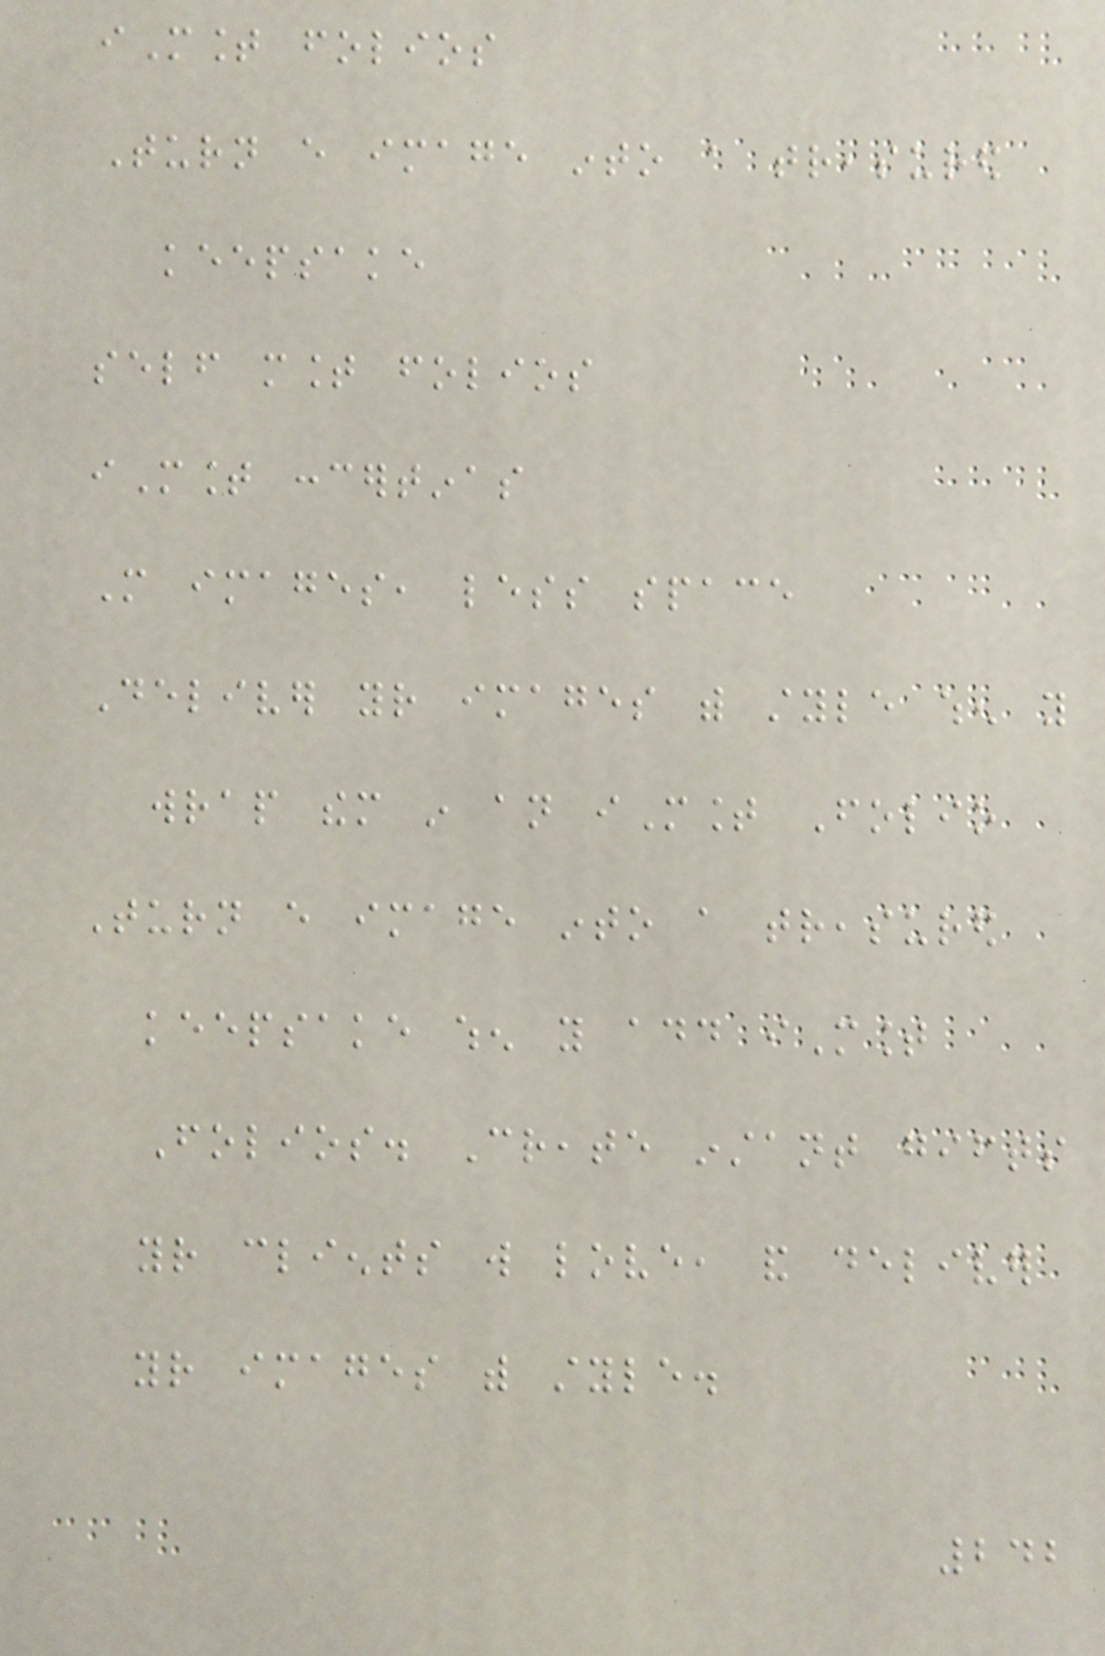iMount folios
Turn every image into a treasured
keepsake
self mount folios
iMount concertinas
More images, less space
Deliver your images with style when you
wrap them in an iMount Folio
Turn every image into a treasured
keepsake when you add iMount
Folios. Create instant gifts
your clients will love, and deliver
your images with style.
242
